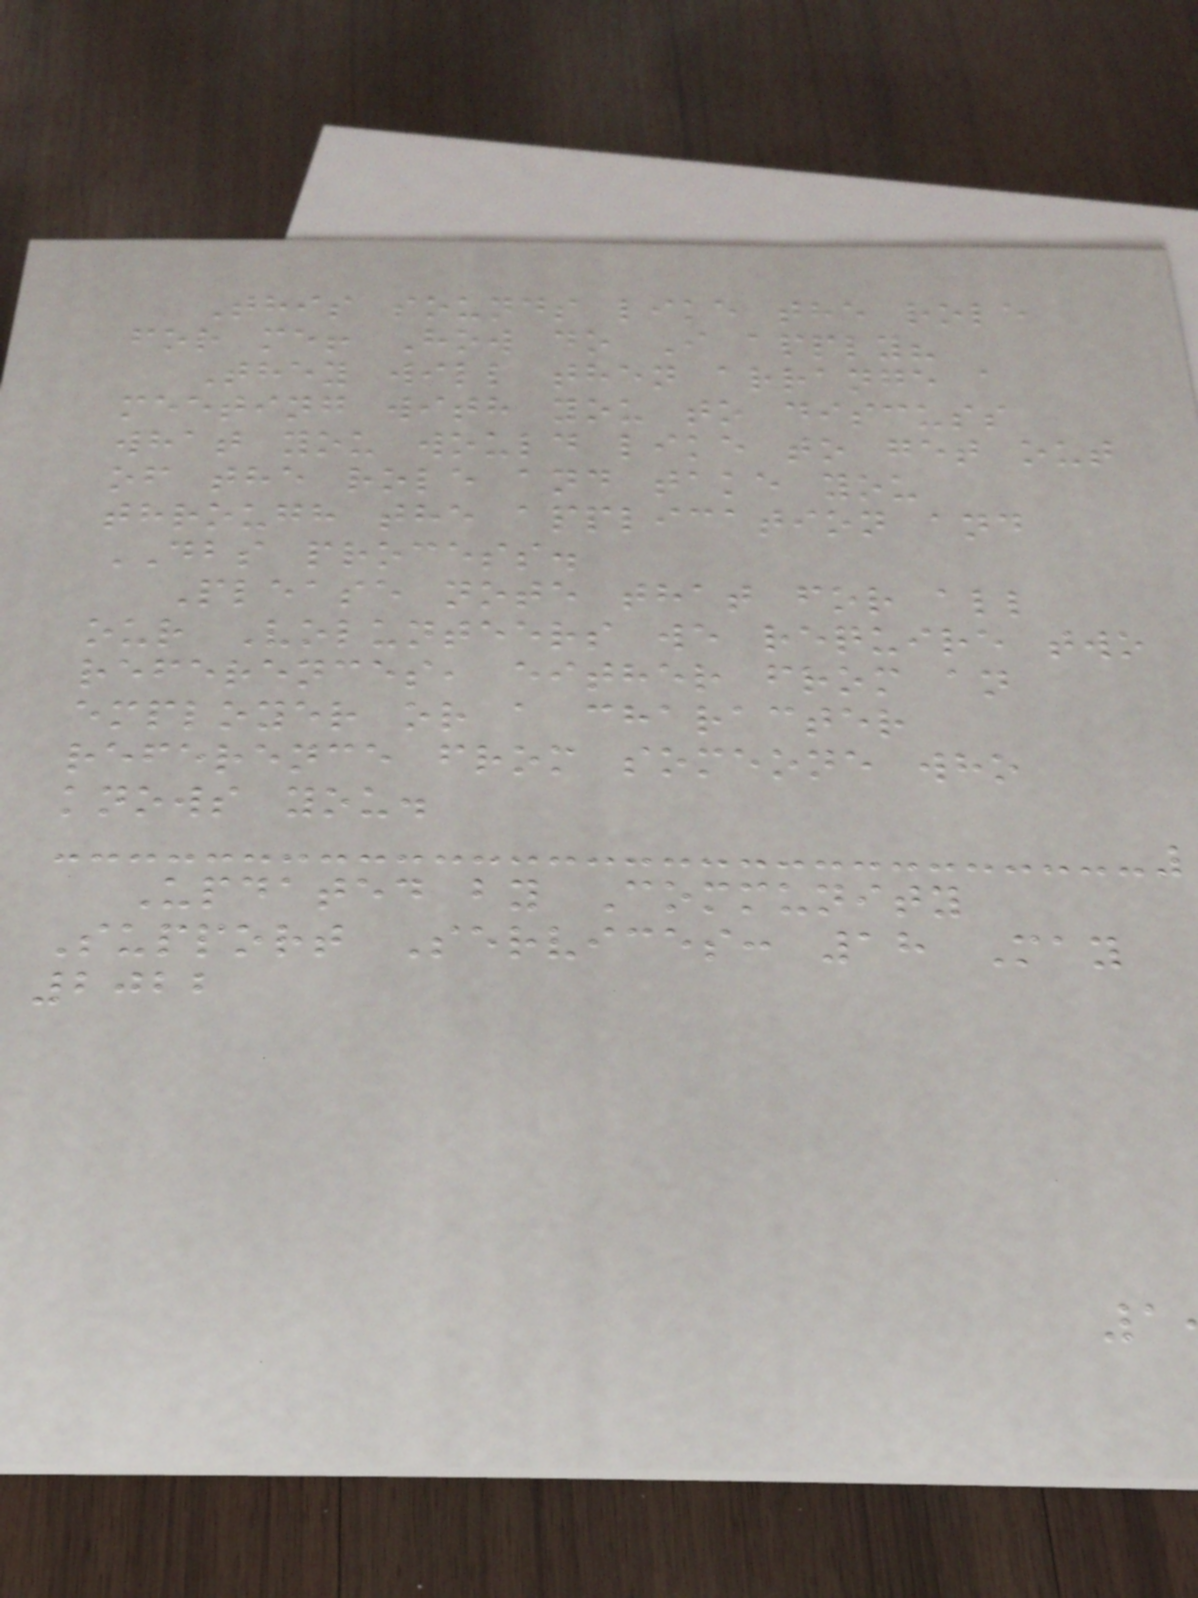This sounds like the role
for me! How do I apply?
They will then arrange a
meeting with you to discuss
what you would like to get out
of the role and take you
through the application and
DBS process.
Please note that for all
our Volunteers we require two
references, either from an
employer or a character
reference from someone who
knows you.
Updated by Community
Support Services: 18 May
2022
